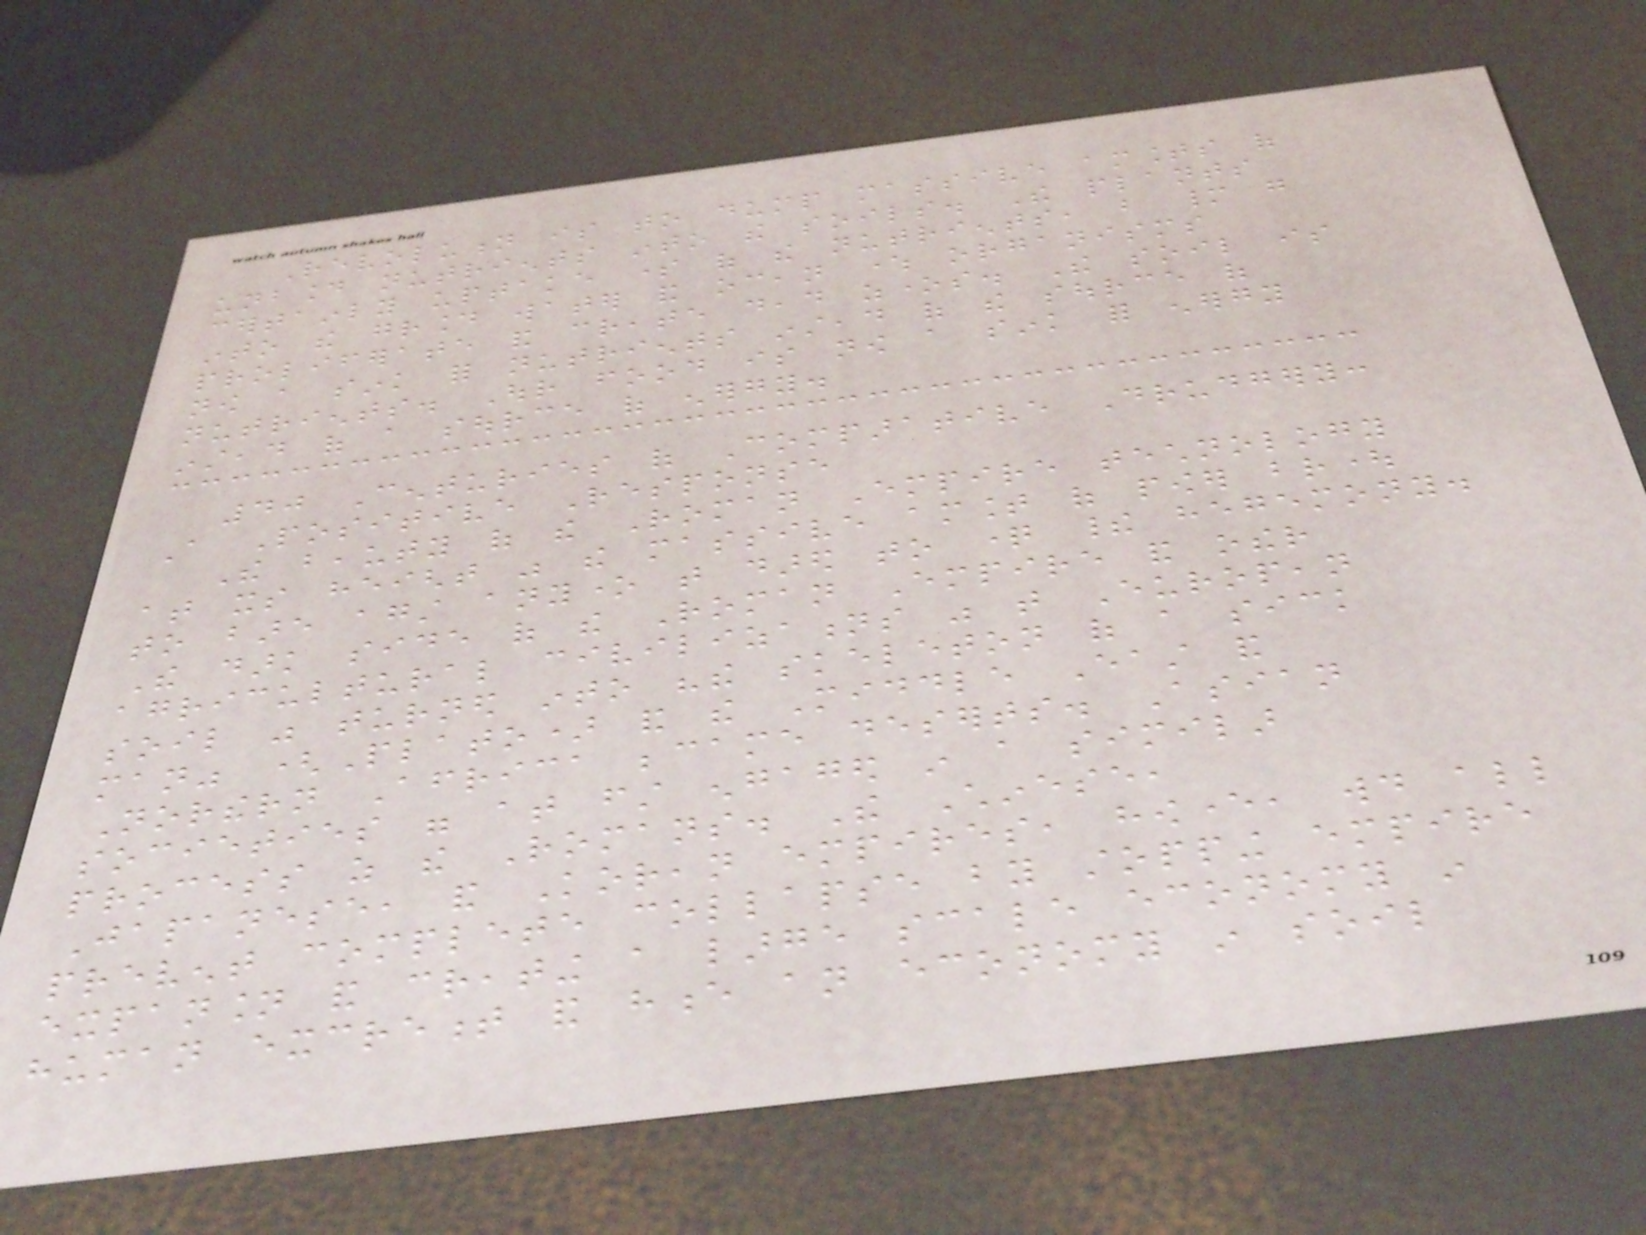Revolution is to dump massive amounts of
unbound nutrients into the soils. The plants
certainly uptake some of the nutrients, but many go
into the ground water and ocean where organisms
proliferate and create dead zones. The soil is
now a sink for nutrients instead of the source of
nutrients. Our food is now a sink for energy
instead of a source of energy.
40 Centuries of Comparative Drudgery:
A Positive Response
The beauty of the Roman Empire technology
at its height was the massive amount of power brought
to bare against anyone that dared to question their hegemony.
The dark side of the Roman Empire and other
agricultural civilizations was that European
soil was turned into "the skeleton of a sick
man" (Plato) and the Middle East and
Northern Africa became deserts. Asian
societies were at first engaged in a similar
process as the Romans. The Chinese,
Japanese, and Korean empires, however, would all
prevent complete collapse by stopping empire
expansion and creating a large scale economy in
human excrement and hence an economy in soil
